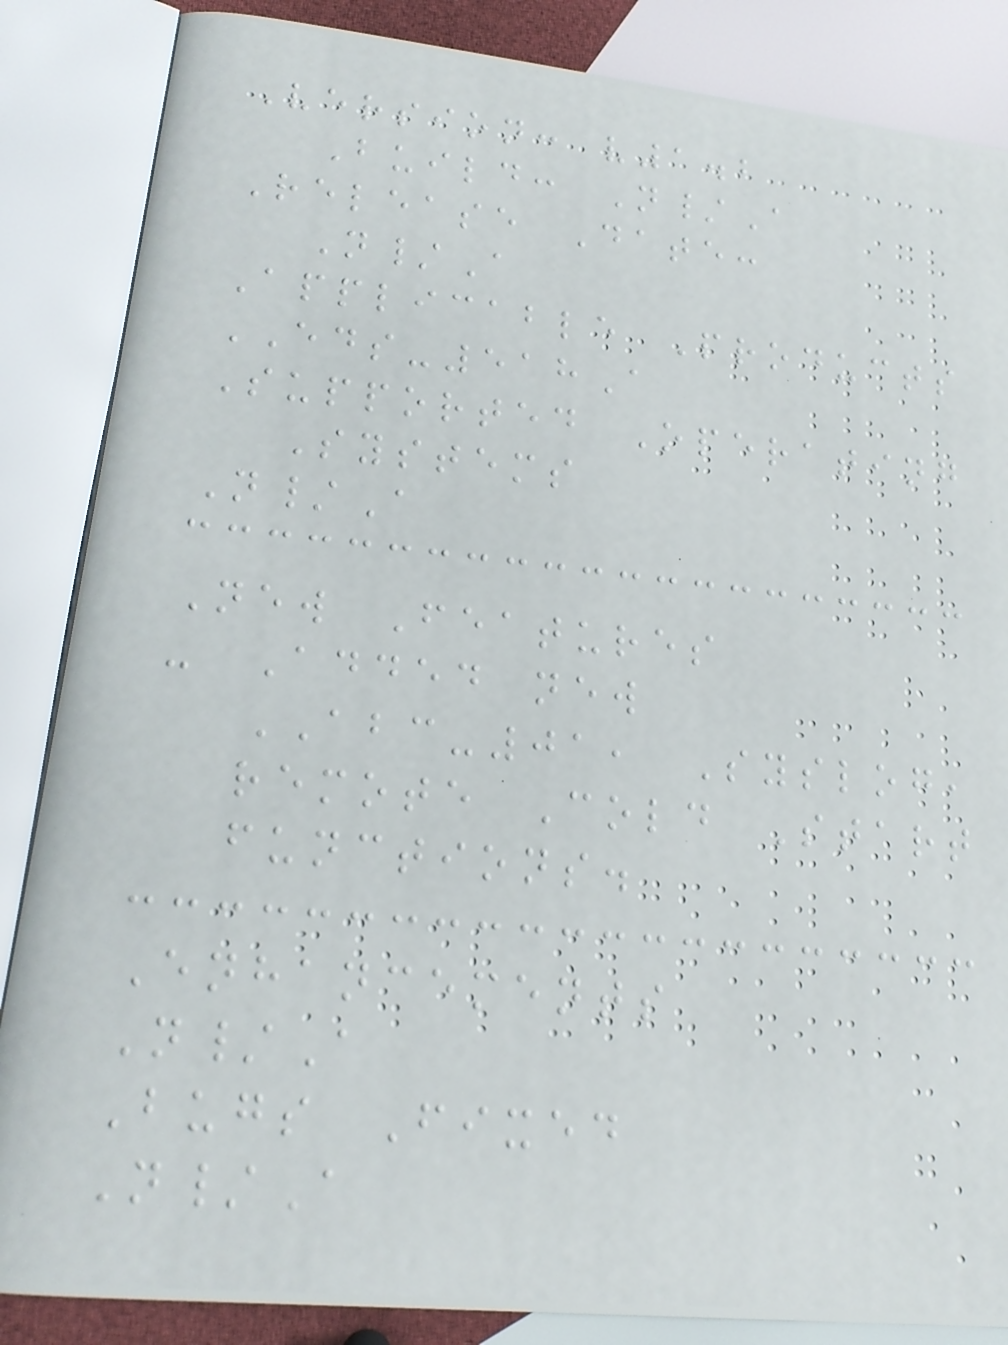Version: v1.2
Build: N/A
Release Date:
N/A
Applicable Products
EDS-518A
Supported Operating
Systems
N/A
New Features
- Added new
ABC-01, Syslog,
remote Cold Start
functions.
Enhancements
N/A
Bugs Fixed
N/A
